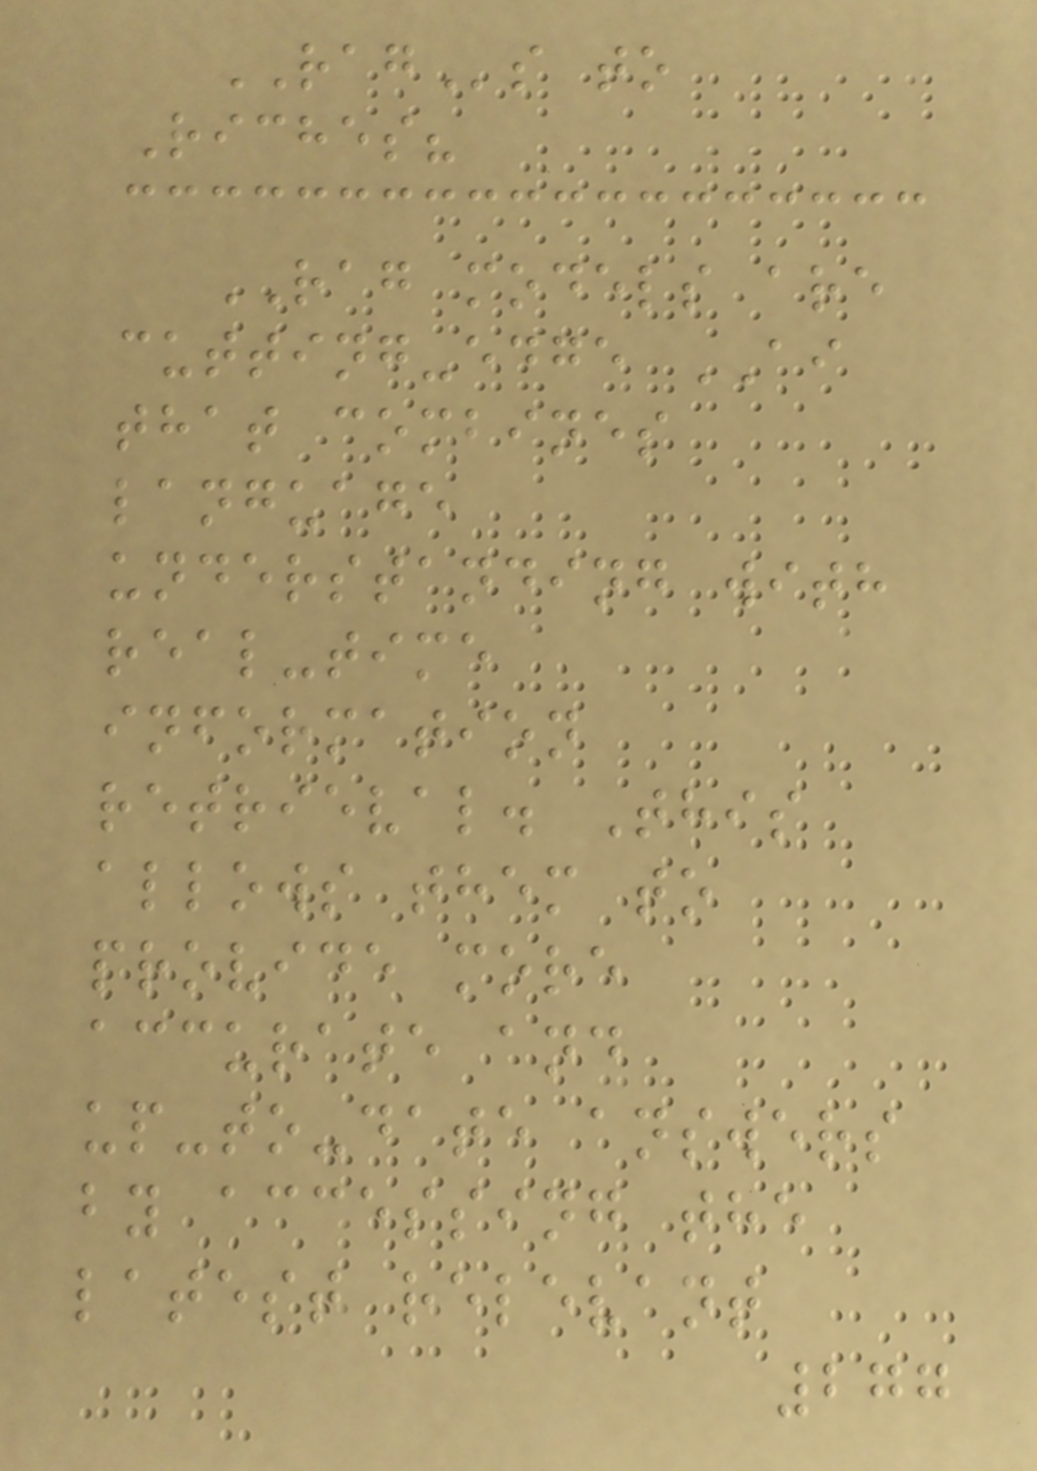RAGs to
Riches?
RAG models are
cutting-edge AI
that combines
language
understanding with
real-time
information
retrieval. This
allows them to
provide more
accurate and
up-to-date answers
by accessing the
latest relevant
277
